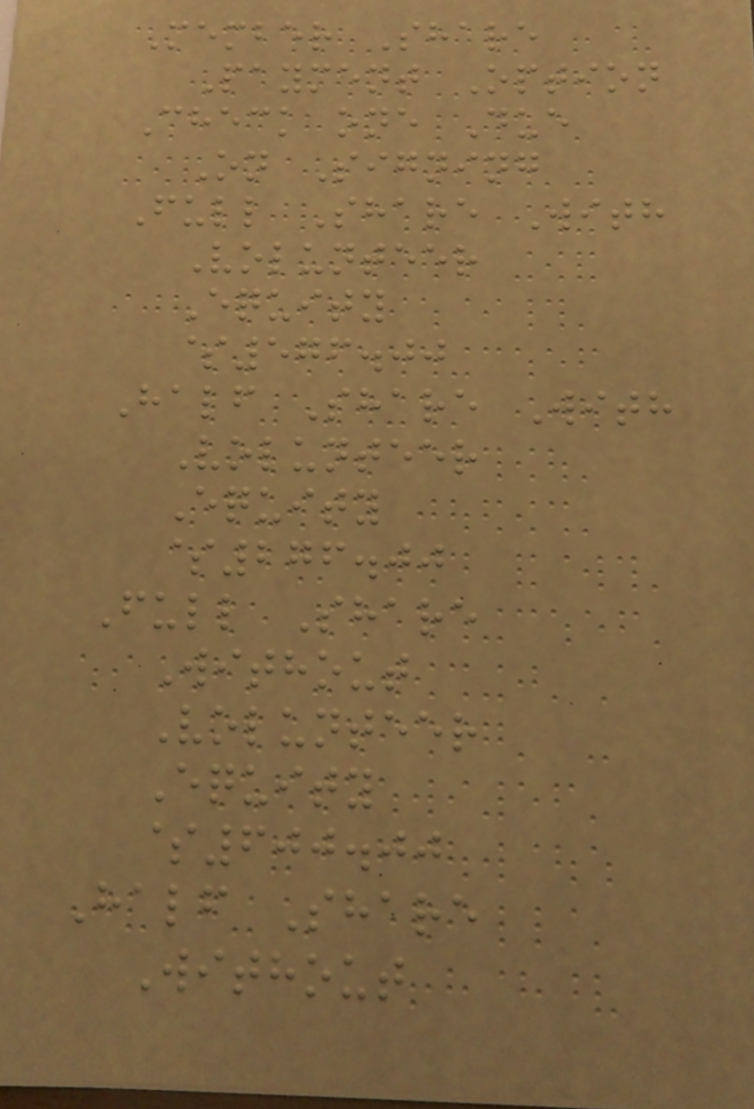Member Share
Payment Option
Check one Due
On Signing
Full Share With
Volunteer
Equity
$576.00
Half Share With
Volunteer
Equity
$276.00
Full Share
Without
Volunteer
Equity
$600.00
Half Share
Without
